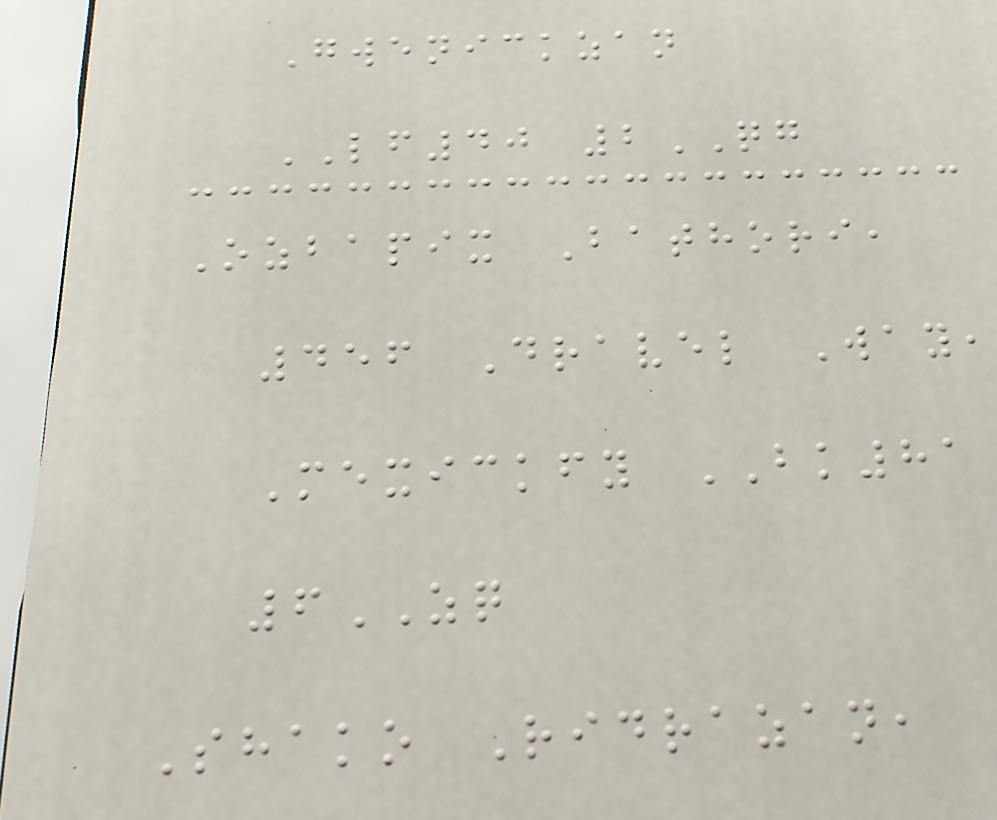Gwenickzan
LF40 2QG
Ozbapix Bathori,
456 Dravel Way,
Mexickfy BK81
6ZQ
Shako Ridrazan,
